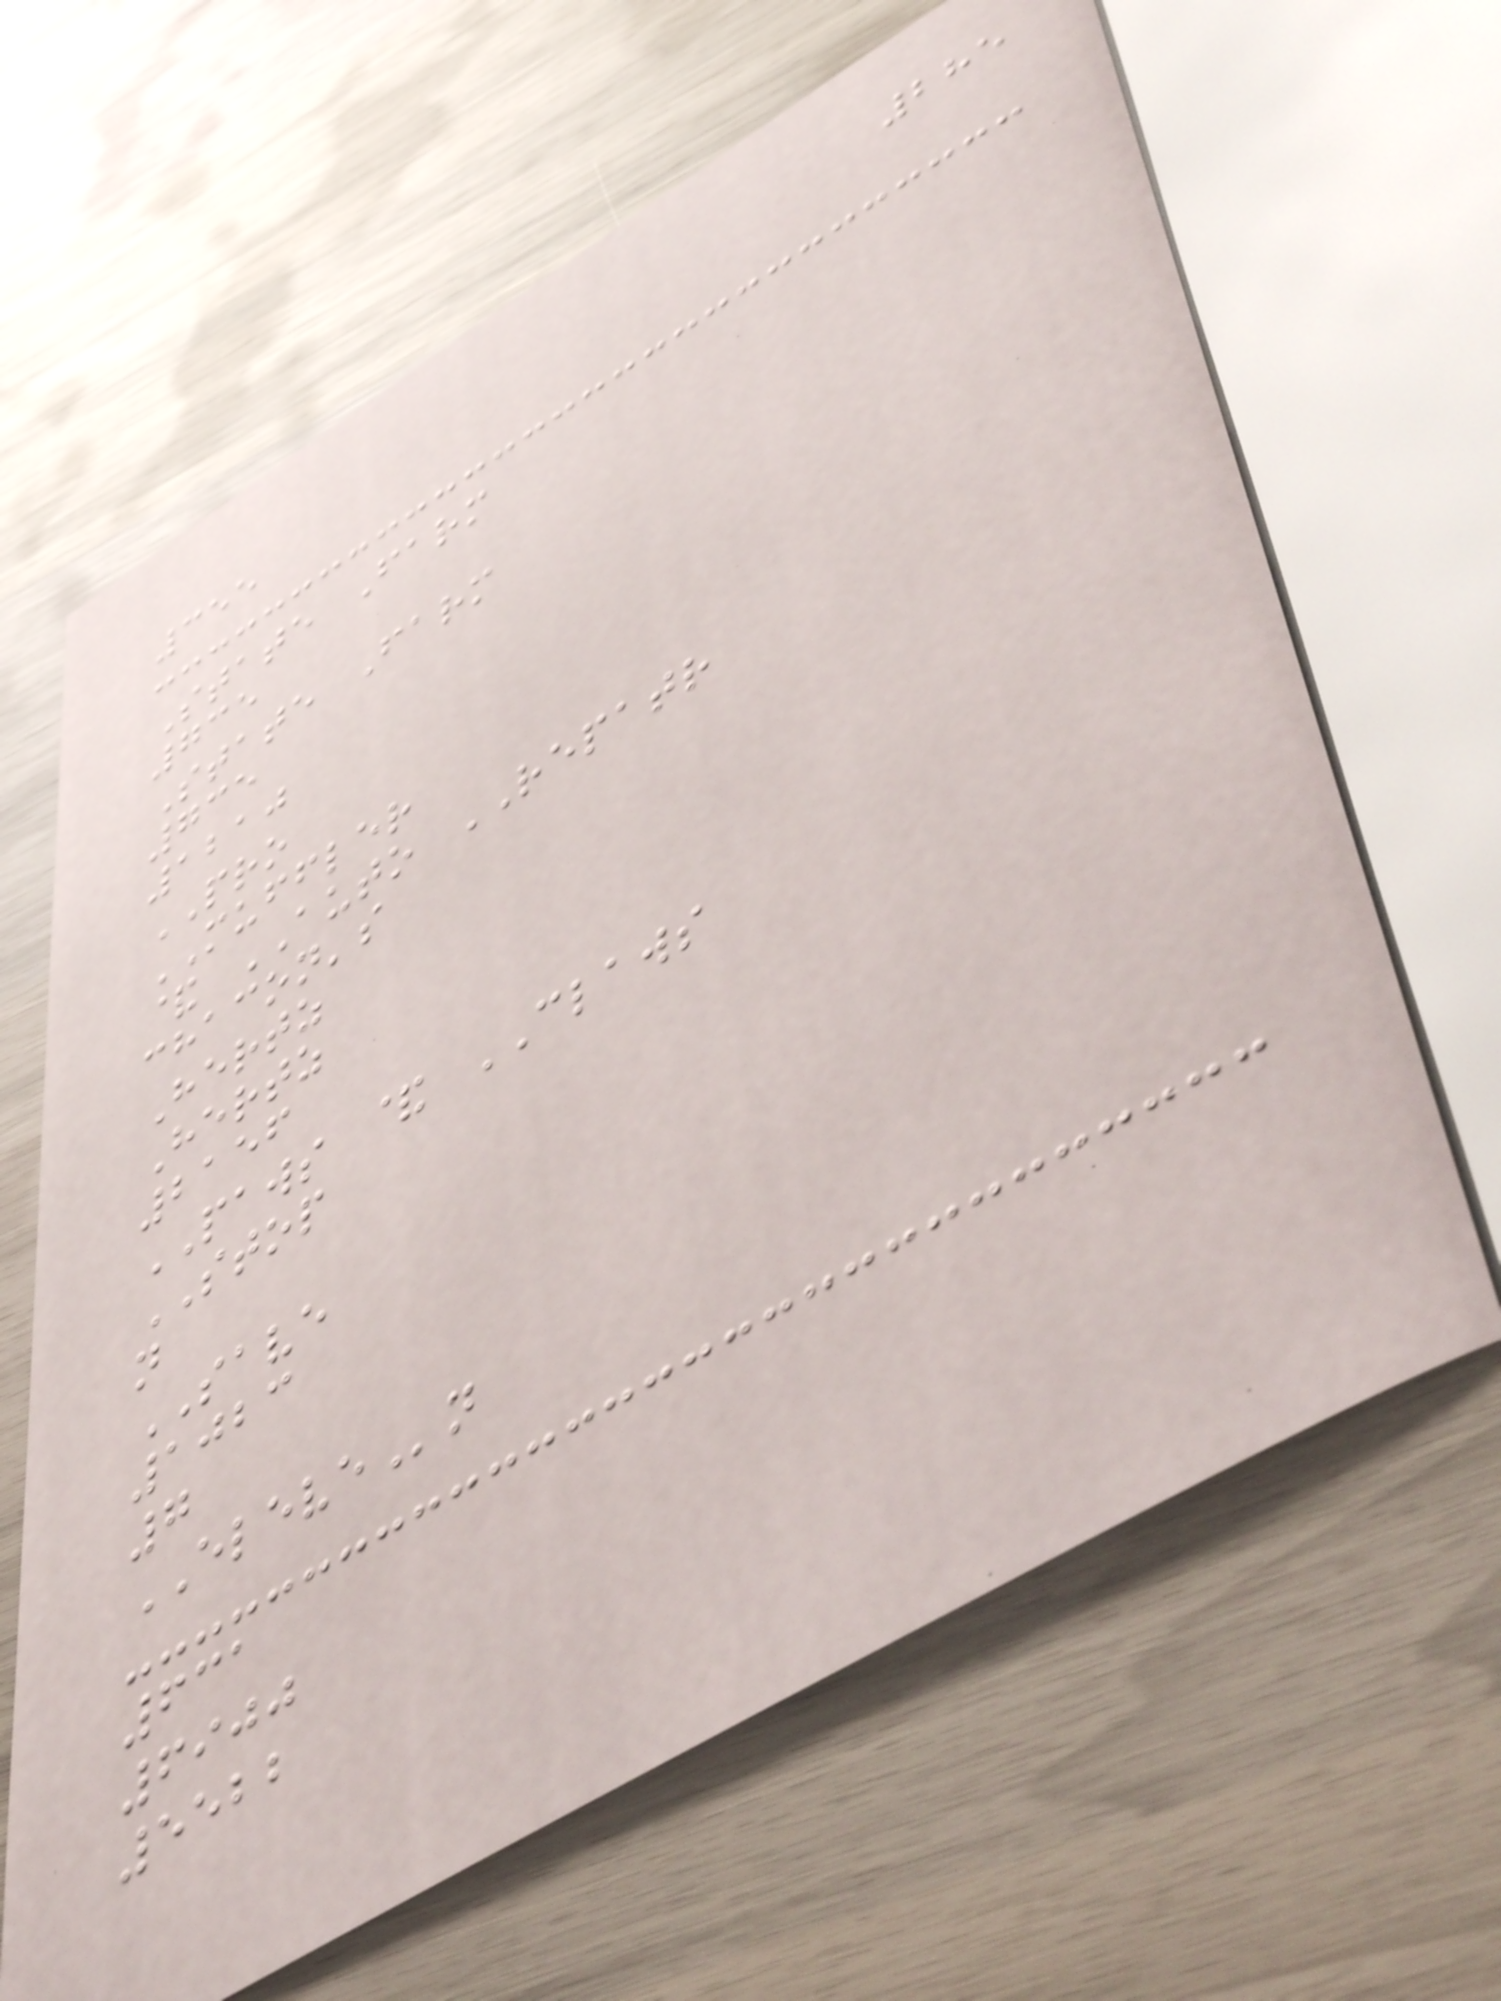285
355
State Farm
735
State Farm
735
1210
PRO
MUFFLER
& AUTO REPATR
chacon's
Hertz
Hertz
2156
PAWS & CLAWS
STOP
n
SAVE
1023
7
ELEVEn
631
6900
5522
